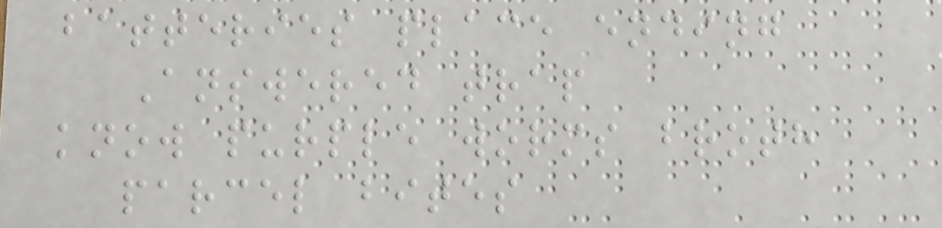batteries place ending
Answered trap
know purple worms broth
parcel bites
